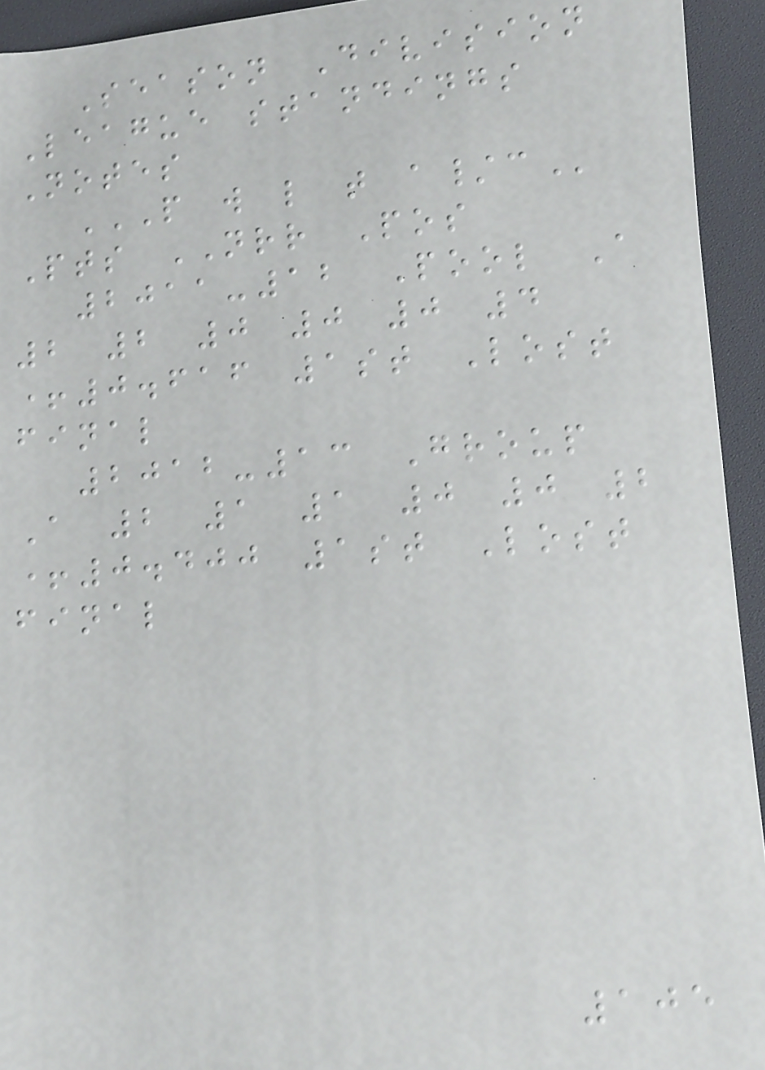Season Division
League standings
Notes
P W L T A/C
Pts NRR Pos
2011-12 Pool A
2 2 0 0 0 4
+0.616 1st Lost
final
2012-13 Group
A 2 1 1 0 0 2
+0.400 1st Lost
final
105
